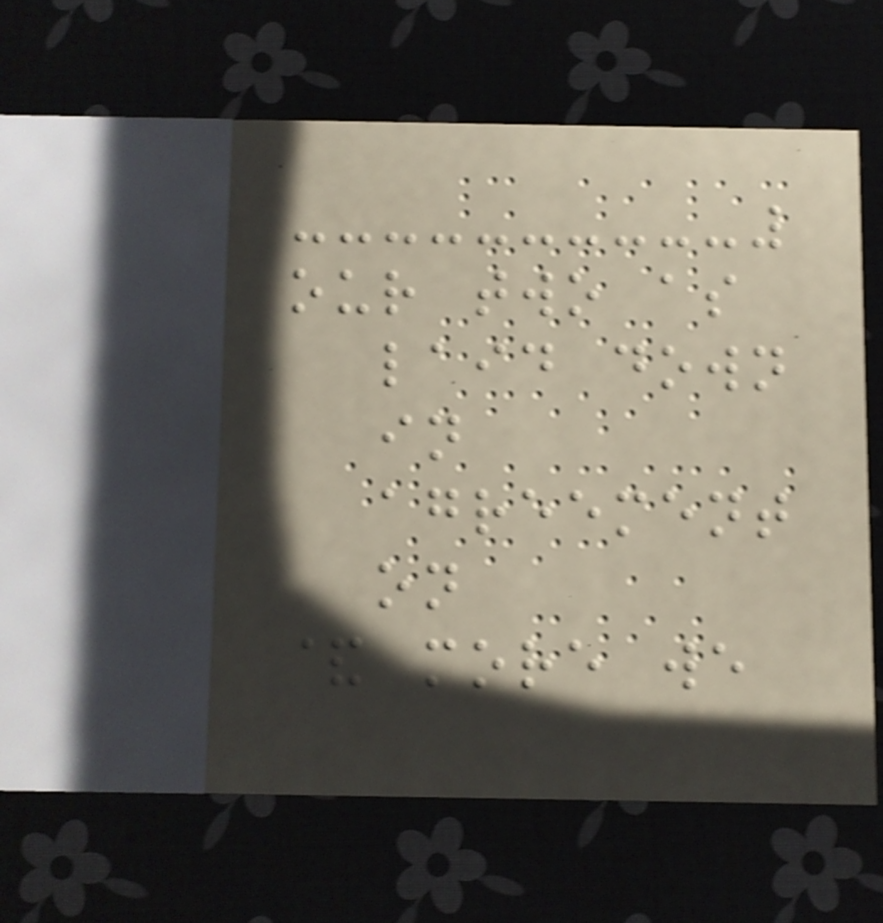our two as
laid down
in
agreement
on
& more we
